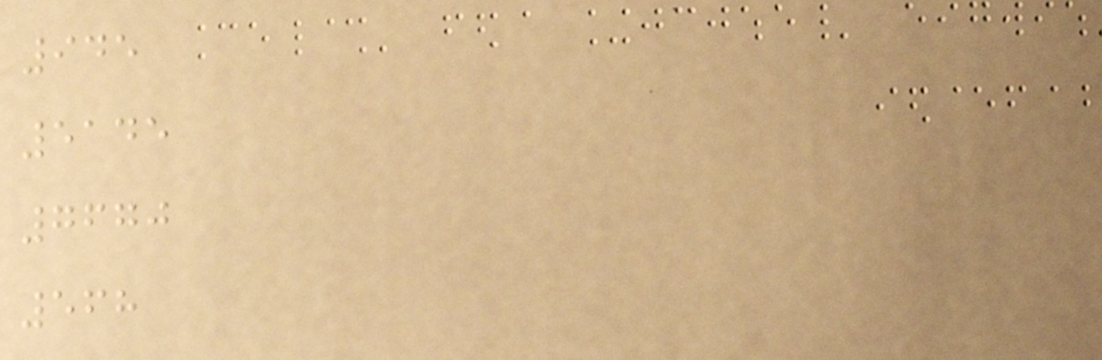945
5145
7670
568
